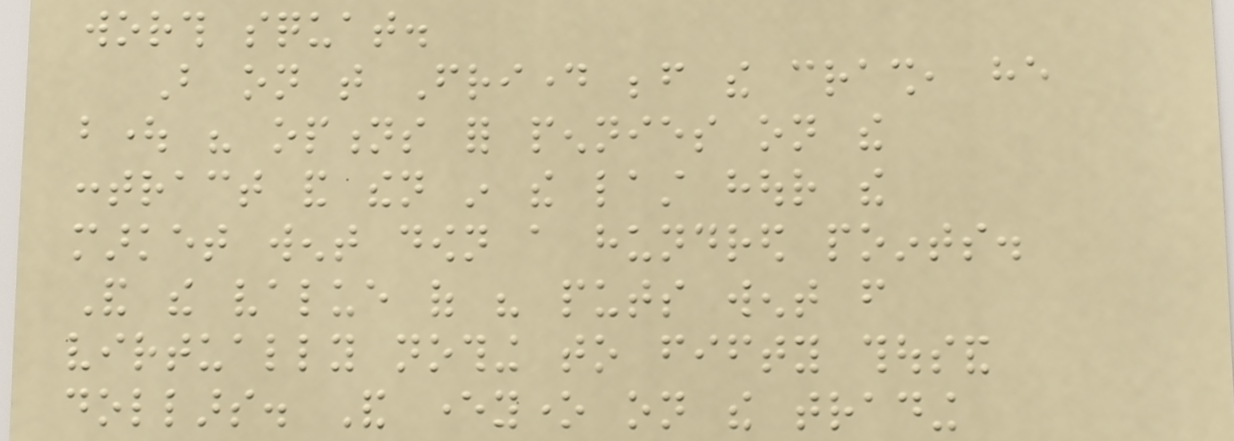worth squat.
But on that Friday before the crash, he
bought his options for pennies on the
contract and then in the last hour the
market went down a hundred points.
And the value of his puts went from
virtually nothing to fifty thousand
dollars. And everyone on the trading
